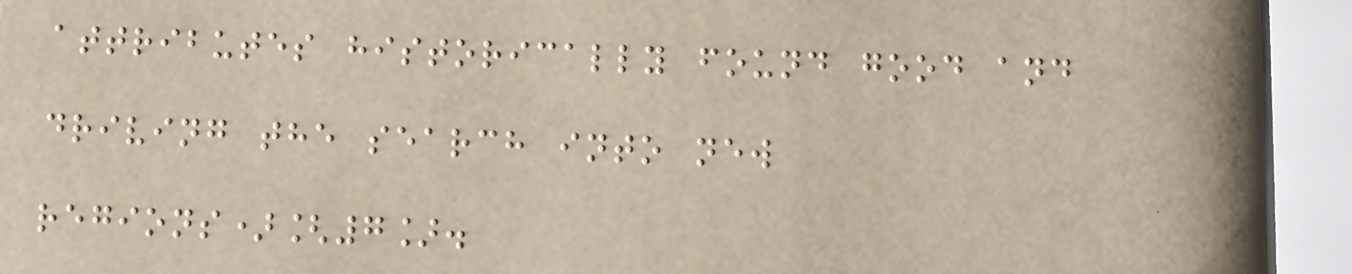attributes historically found good and
driving the search into new
regions)[7].
